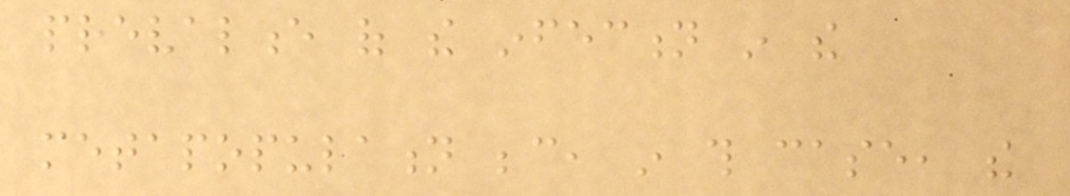prevalence of the infection in the
metapopulation because, in this case, the
